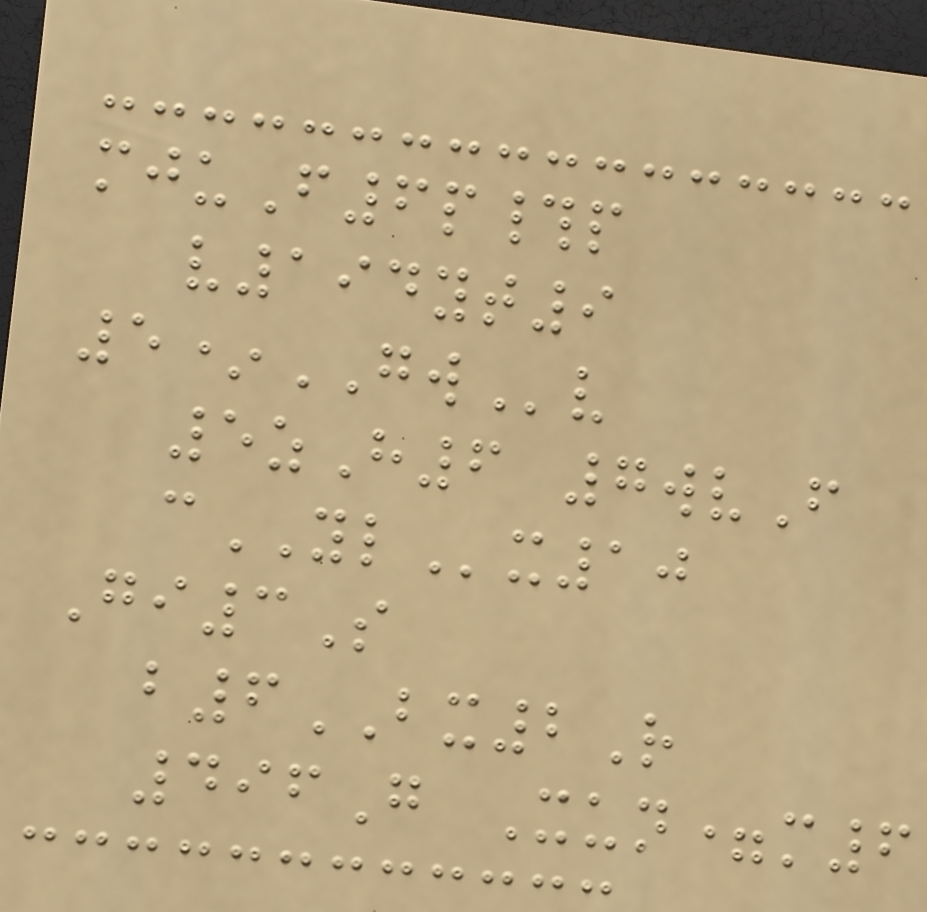mjuF6p#p
v194yt9
5*GWv
5zH6 7wvF
cYLx10
Gi3S
b6BX2R
496G Xun=m6
